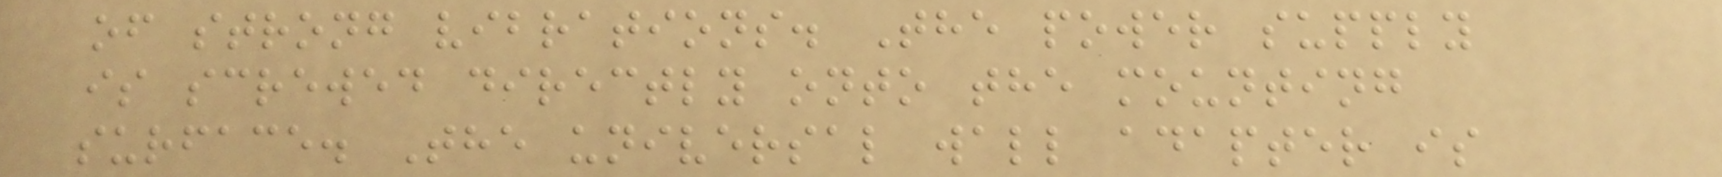of strong vibrations. The power supply
is screwed directly onto the mounting
surface. The universal wall adapter is
